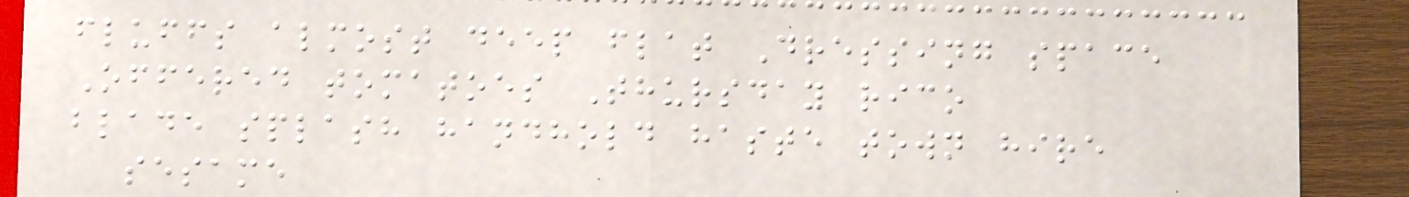fluffs almost deep flat Dressing space
Offered tomatoes Thursday rico
blade splash handhold haste town hire
sesame
